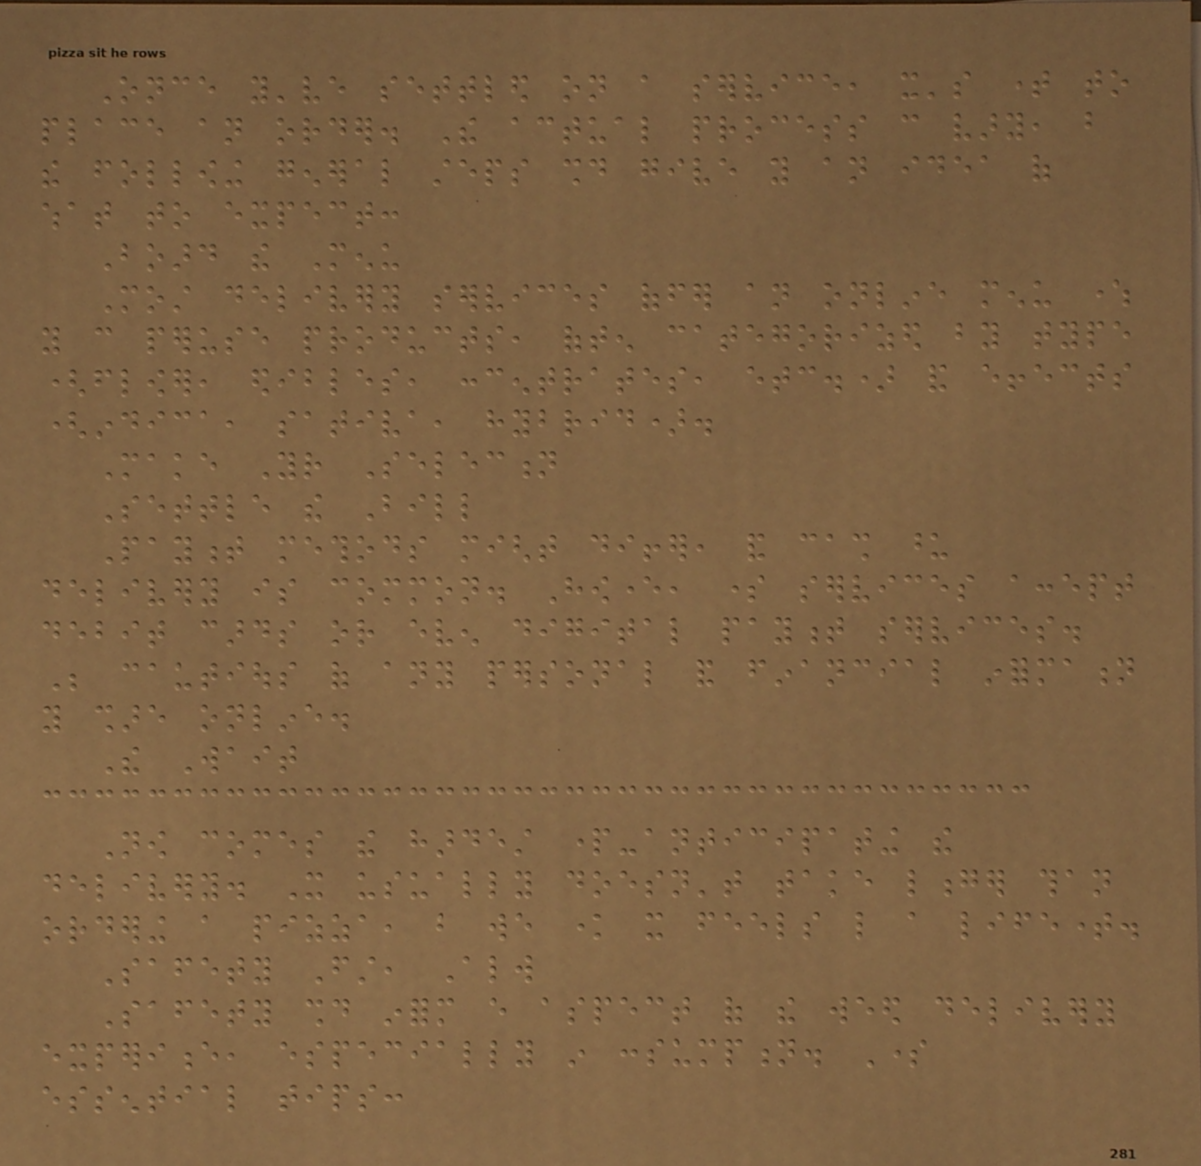Once you've settled on a service, it's time to
place an order. The actual process can vary, but
the following general steps should give you an idea of
what to expect:
Board the Menu
Most delivery services offer an online menu where
you can peruse products, often categorized by type
(flower, edibles, concentrates, etc.) and effects
(indica, sativa, hybrid).
Make Your Selection
Settle the Bill
Payment methods might differ, and cash upon
delivery is common. However, some services accept
debit cards or even digital payment services.
Be cautious of any personal and financial information
you share online.
The Wait
Now comes the hardest part-anticipating the
delivery. It usually doesn't take longer than
ordering a pizza, but we know it feels like a lifetime.
Safety First, Always
Safety should inform every aspect of the weed delivery
experience, especially in consumption. Some
essential tips:
